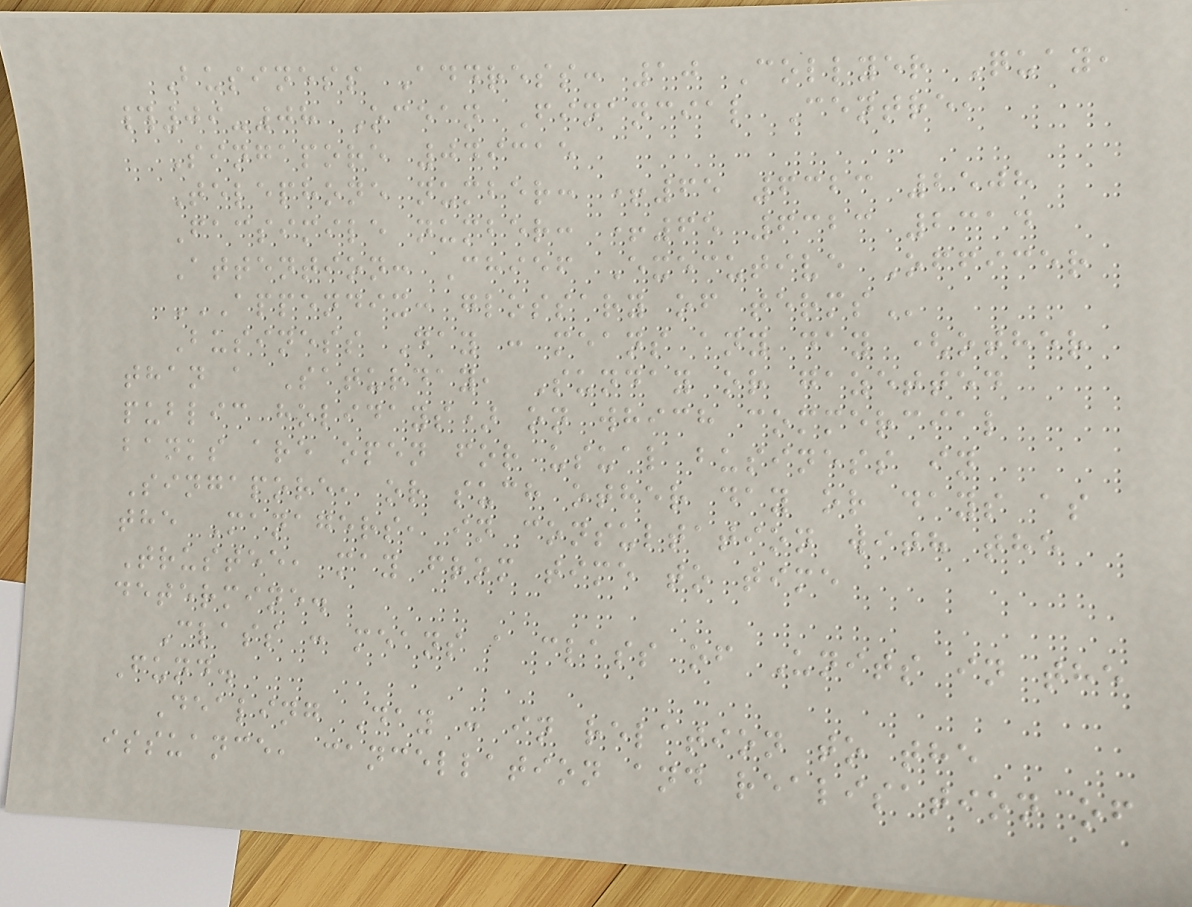Business Address: 10 Collyer Quay,
#09-08 Ocean Financial Centre,
Singapore 049315
Telephone number: +65 6323 2508
Facsimile number: +65 6323 2314
Attention: Chief Executive Officer
APPENDIX: GLOSSARY OF TERMS
Business Day : means any day (other
than a Saturday, Sunday or gazetted
public holidays) on which commercial
banks are open for usual business in
Singapore, or such other day or days as
the Managers, in consultation with the
Trustee, may from time to time
determine.
Class : means a class of Units in the
Fund.
Dealing Day : in relation to the
issuance, cancellation and realisation of
